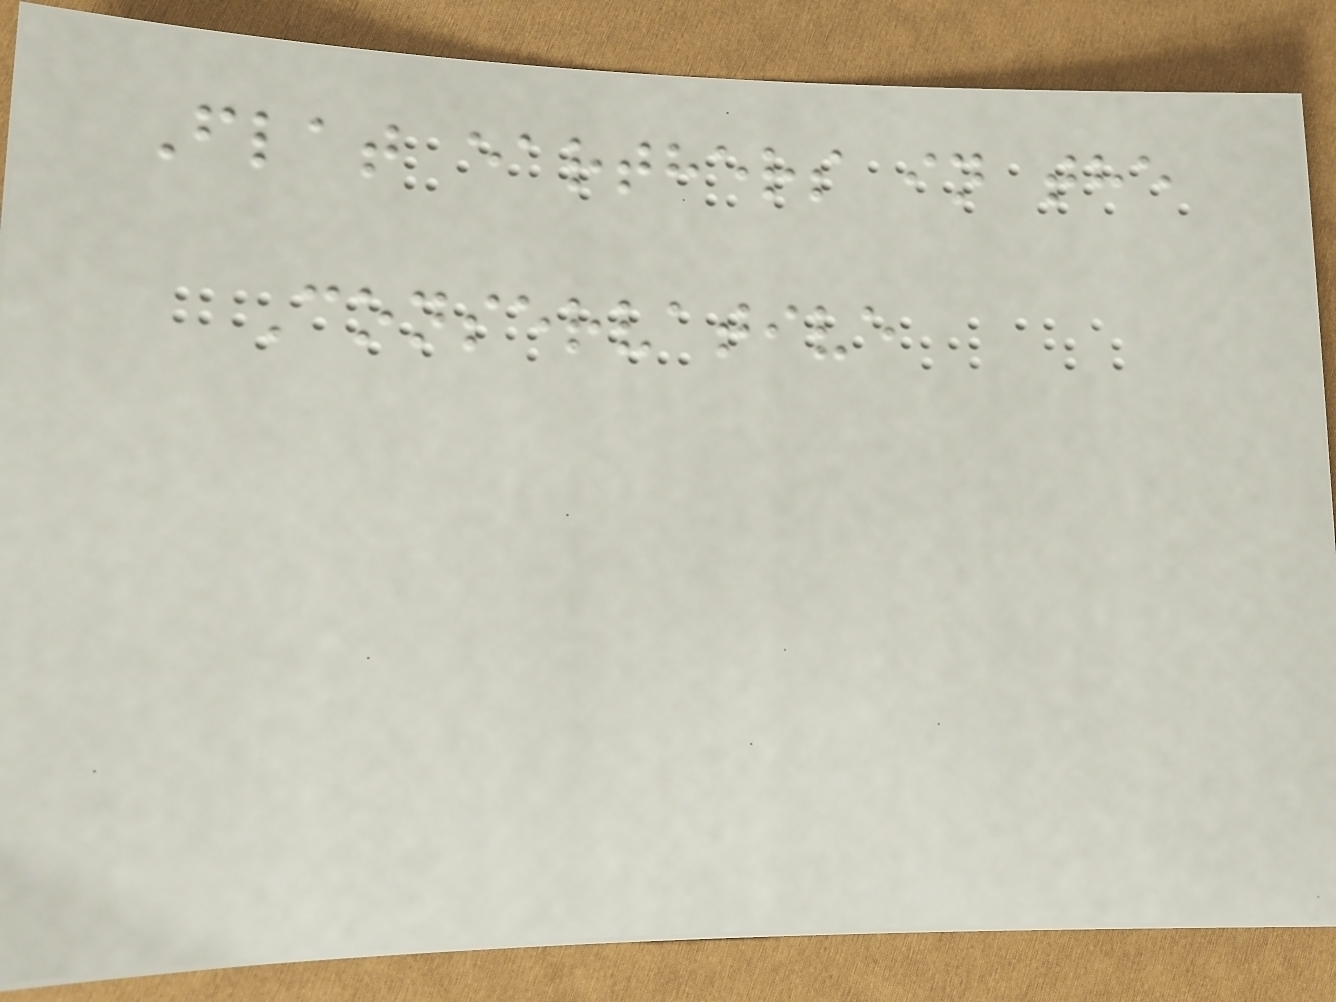Flat earthers in the
Conservative
